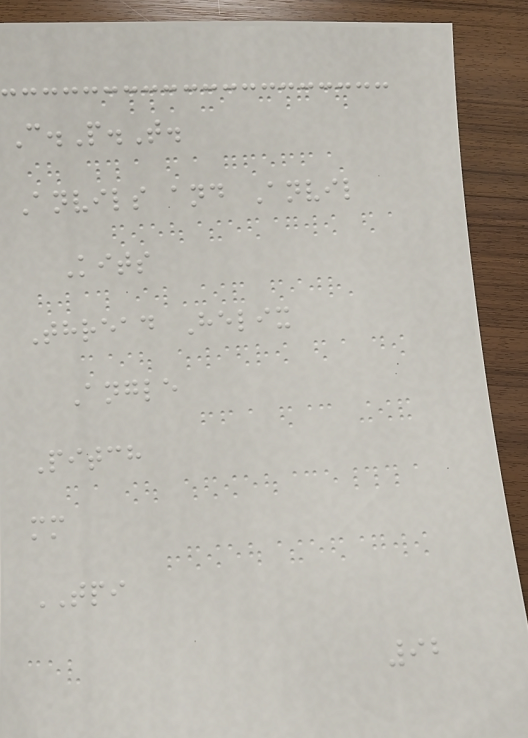C.P.T.
Anvils and Anvil
Kits
Thread Helix
Angle
Pitch
mm
TPI
92
